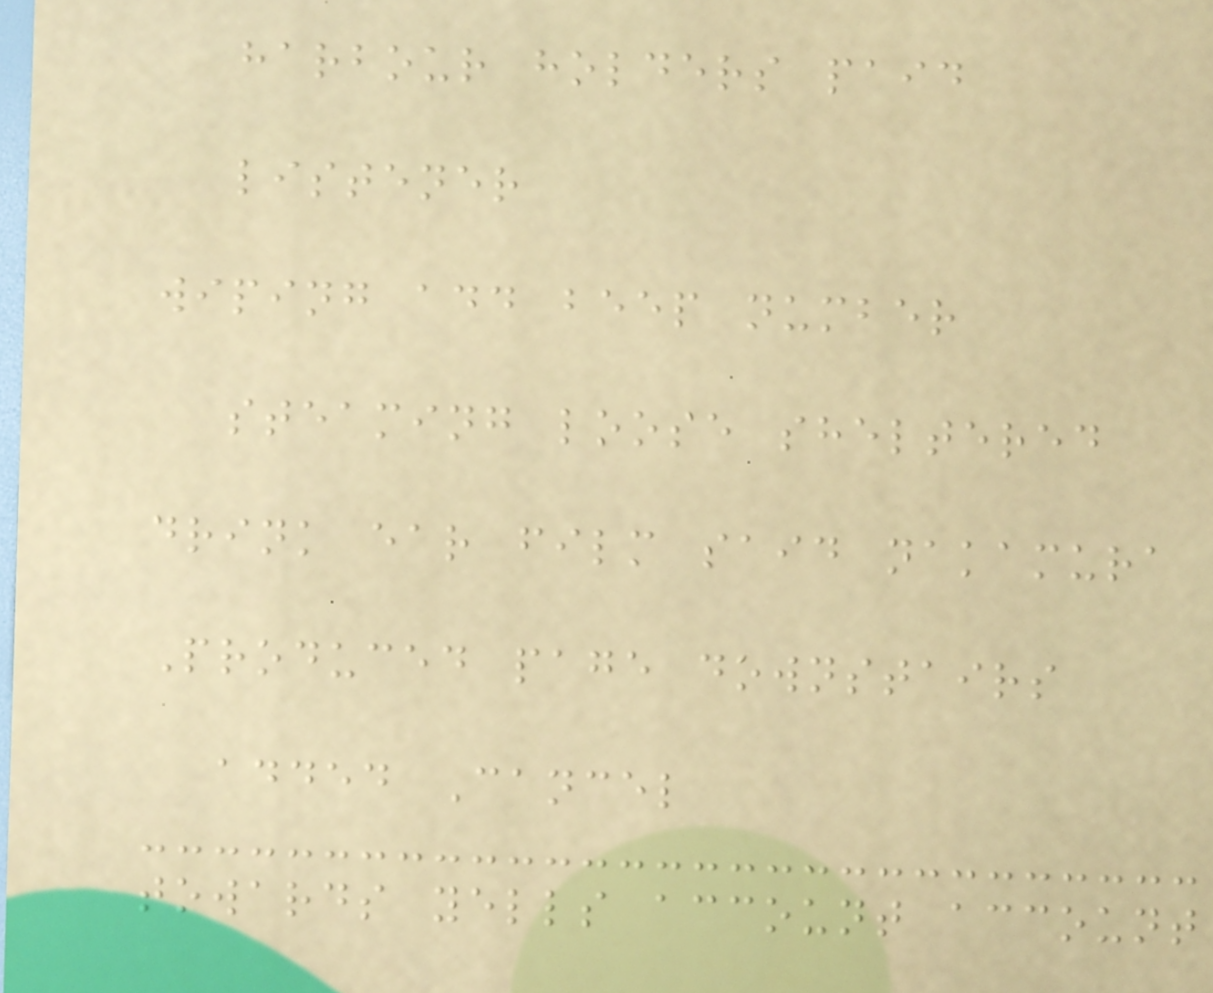harbour holders paid
listener
wiping add beep number
steaming loose sheltered
drink ear film said nakamura
Produced page downstairs
added Cancel
towards yells account account
